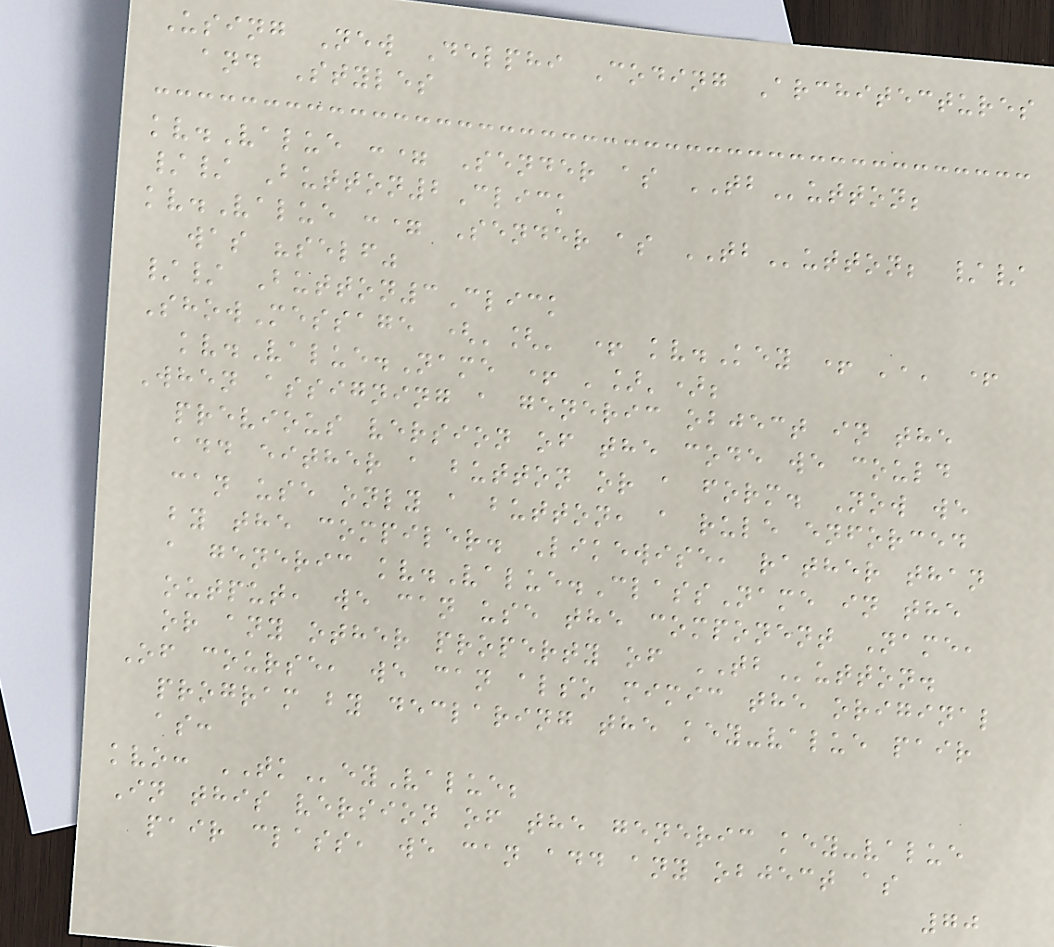Using New Delphi Coding Architectures
and Styles
kv.Value := Sender as TButton;
// Button2Click
kv.Value := Sender as TButton; //
was "self"
// Button3Click
ShowMessage ('[' + kv.Key + ',' +
kv.Value.Name + ']');
When assigning a generic object in the
previous version of the code we could
add either a button or a form. Now we
can use only a button, a rule enforced
by the compiler. Likewise, rather than
a generic kv.Value.ClassName in the
output, we can use the component Name,
or any other property of TButton.
Of course, we can also mimic the original
program by declaring the key-value pair
as:
kvo: TKeyValue;
In this version of the generic key-value
pair class, we can add any object as
70
